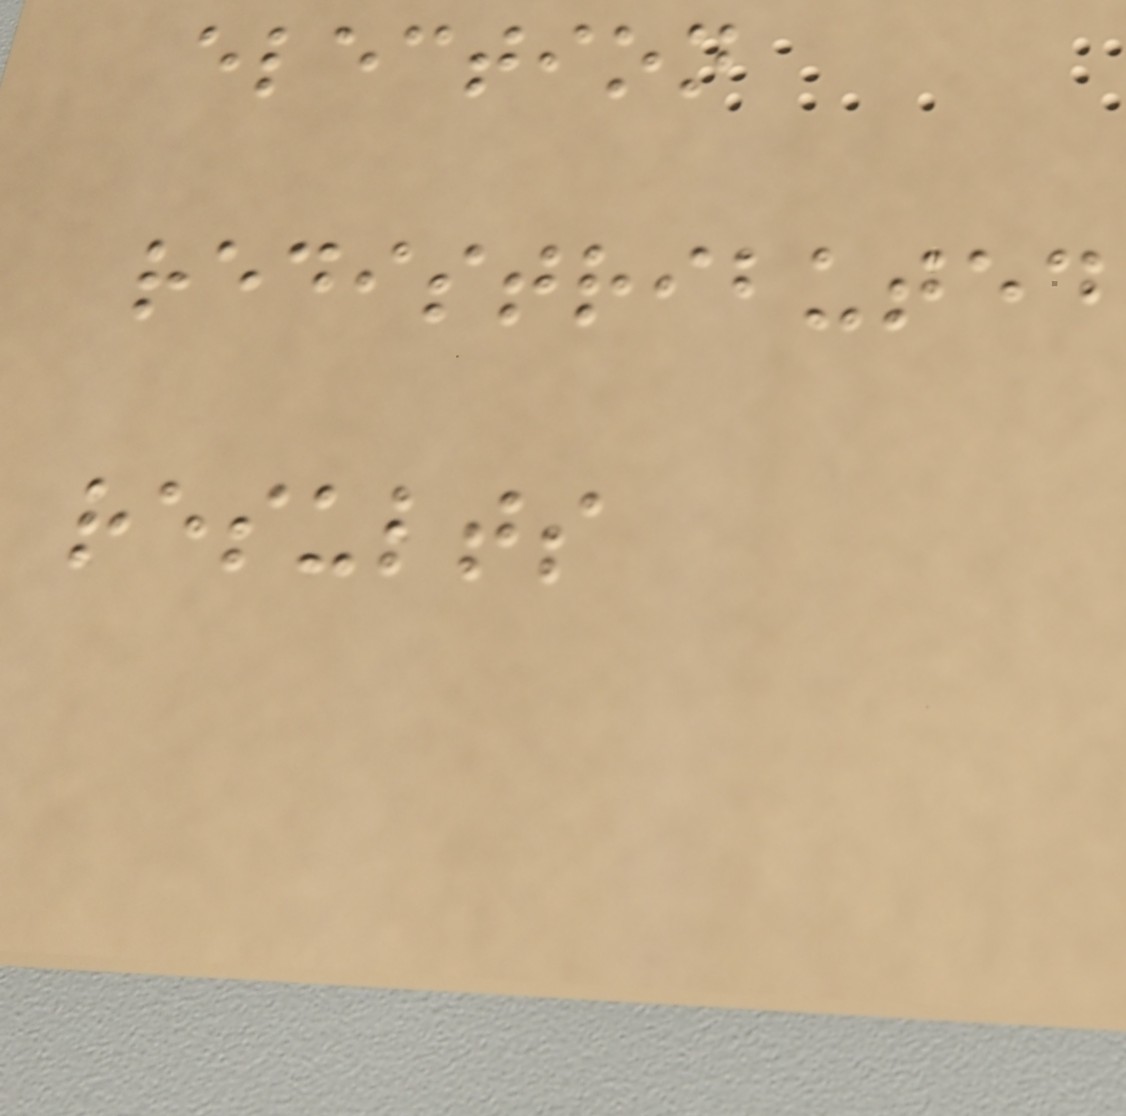election
redistributed
results
